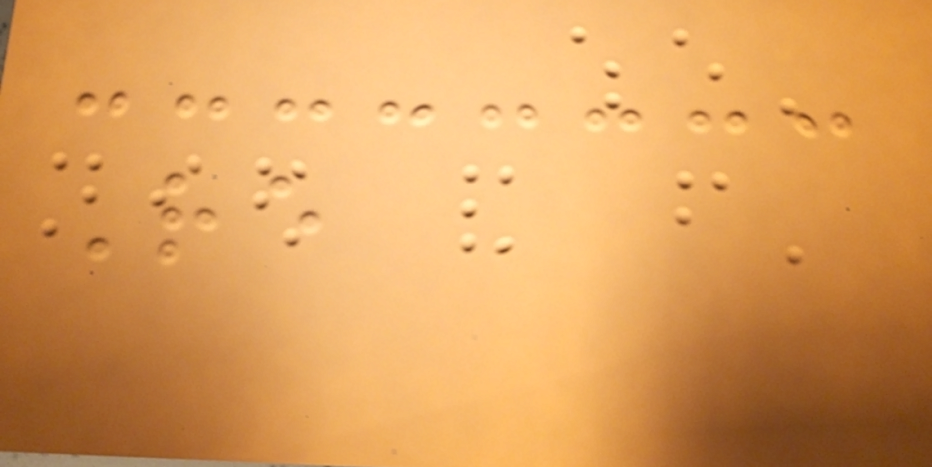Re
